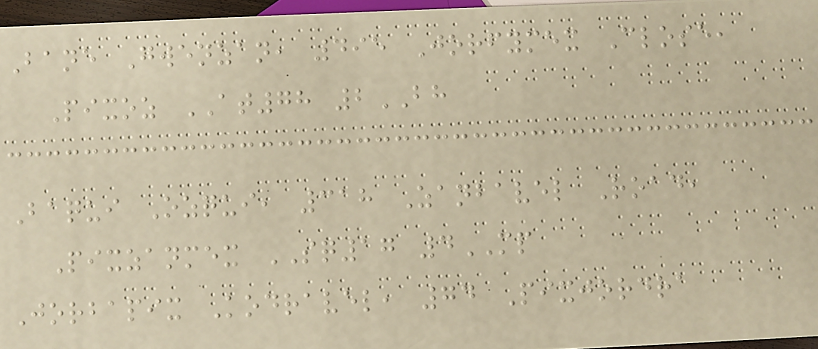Bane Gwenzan, 495 Jorfymex Close,
Pixoz AT78 2BH
Baqui Ozqui, 318 Zanbavel Road,
Pixzanmex SQ17 4MP
Jorbapix Kodravel, 74 Pixjordra
